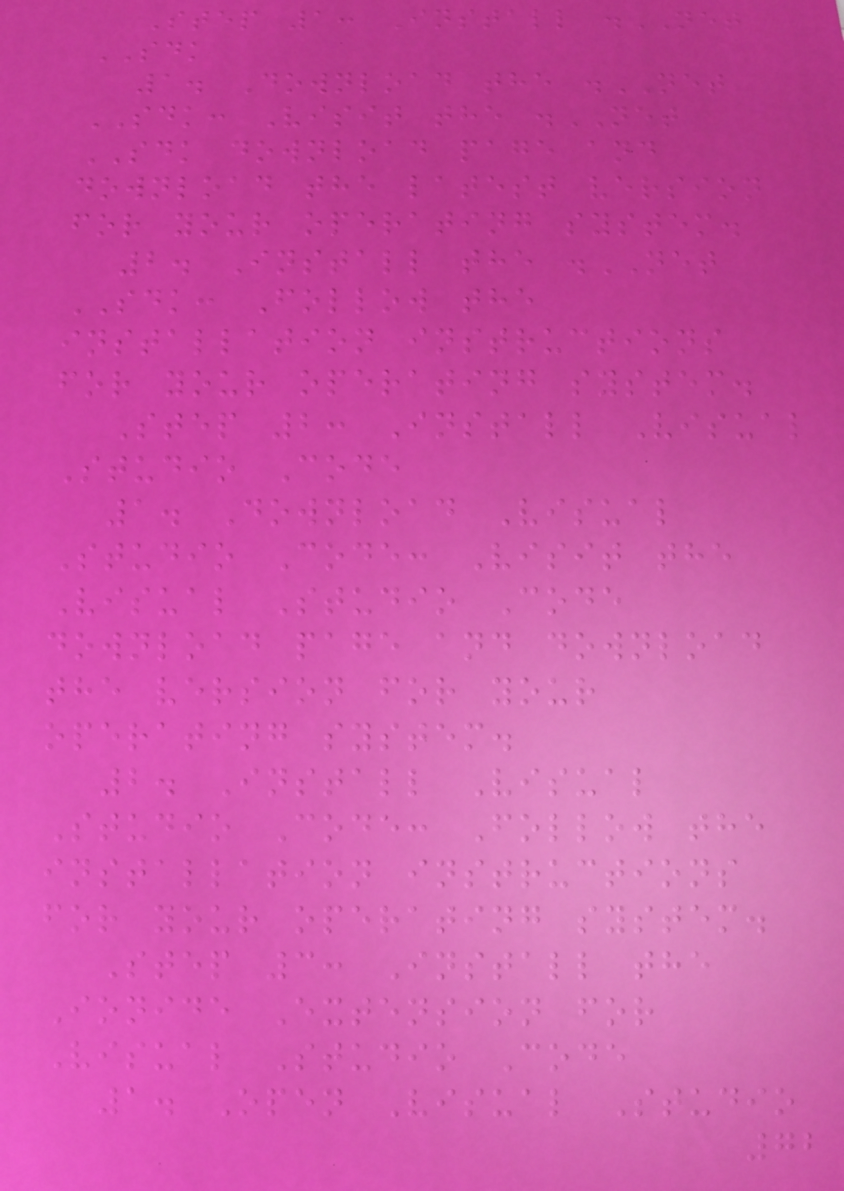Step 1: Install .NET
SDK
1. Download the .NET
SDK: Visit the .NET
SDK download page and
download the latest version
for your operating system.
2. Install the .NET
SDK: Follow the
installation instructions
for your operating system.
Step 2: Install Visual
Studio Code
1. Download Visual
Studio Code: Visit the
Visual Studio Code
download page and download
the version for your
operating system.
2. Install Visual
Studio Code: Follow the
installation instructions
for your operating system.
Step 3: Install the
Ionide Extension for
Visual Studio Code
1. Open Visual Studio
72
